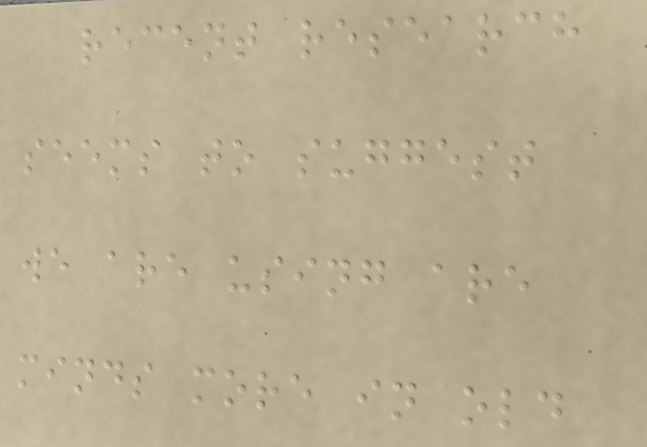recent research
seems to suggest
we are using are
minds more in old
